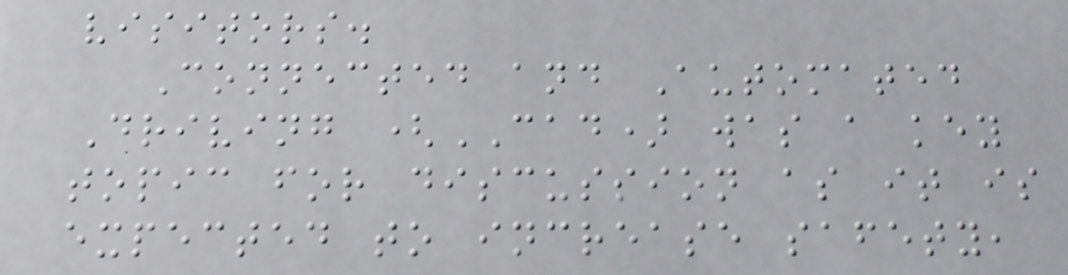visitors.
Connected and Automated
Driving (CAD) was a key
topic for discussion as it is
expected to increase safety,
